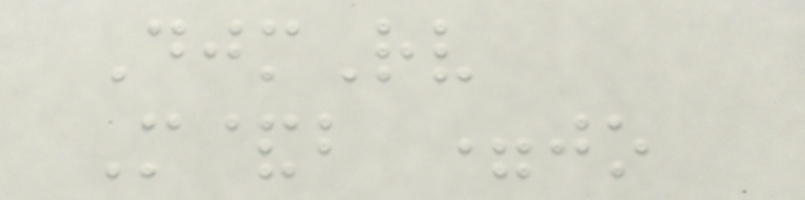DjmRv
M&b =jo
